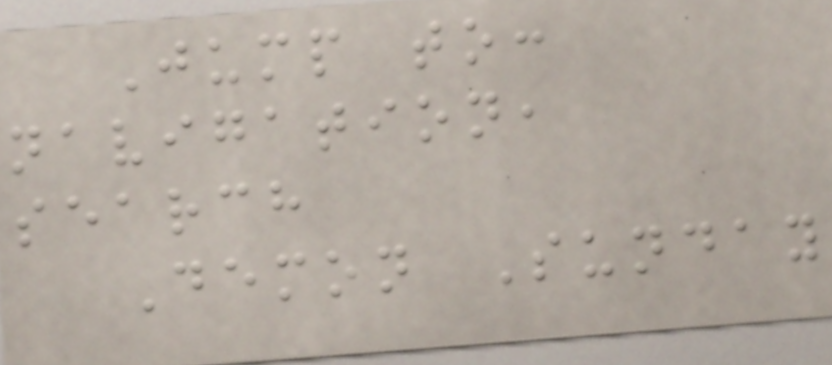Jump to:
navigation,
search
Demon Sunday
